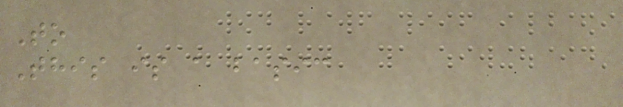To
This is a basic
